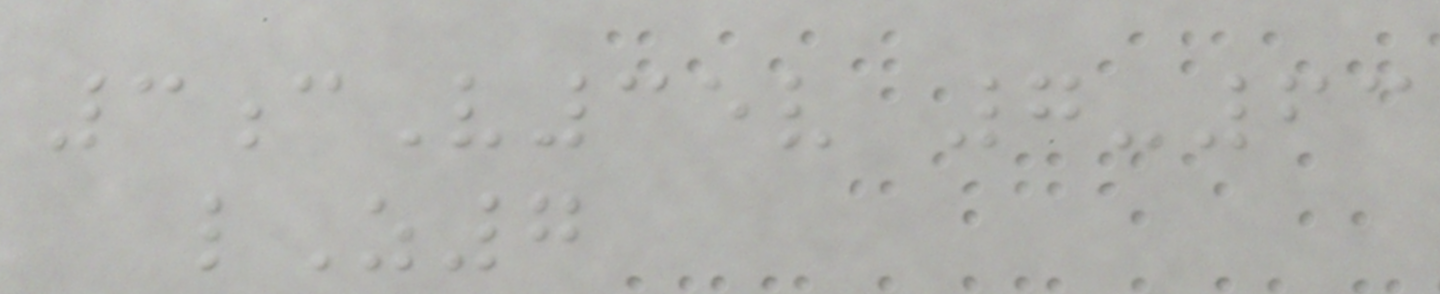3cV35v 7-63
lZ7
